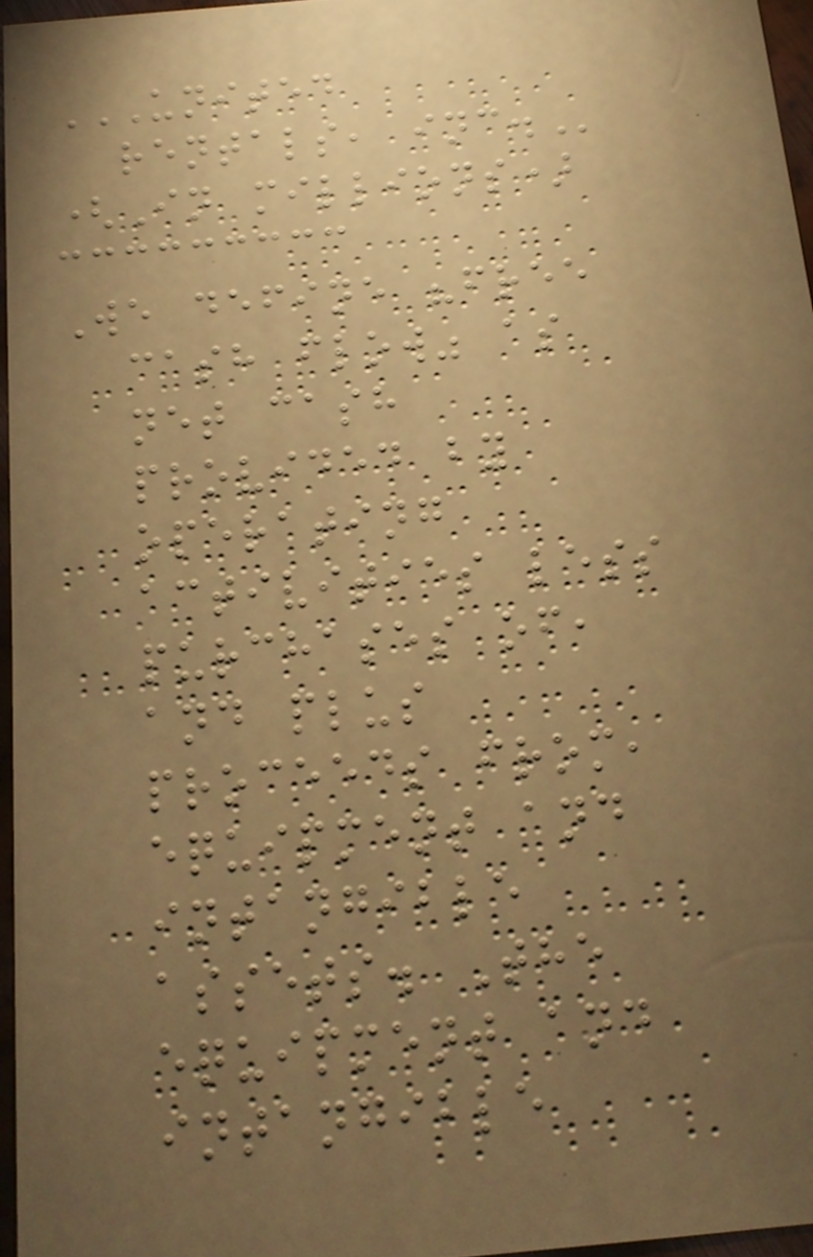UNITED
RENTALS, INC.
(In millions)
We define "free
cash flow" as
net cash
provided by
operating
activities less
purchases of,
and plus
proceeds from,
equipment and
intangible
assets. The
equipment and
intangible
